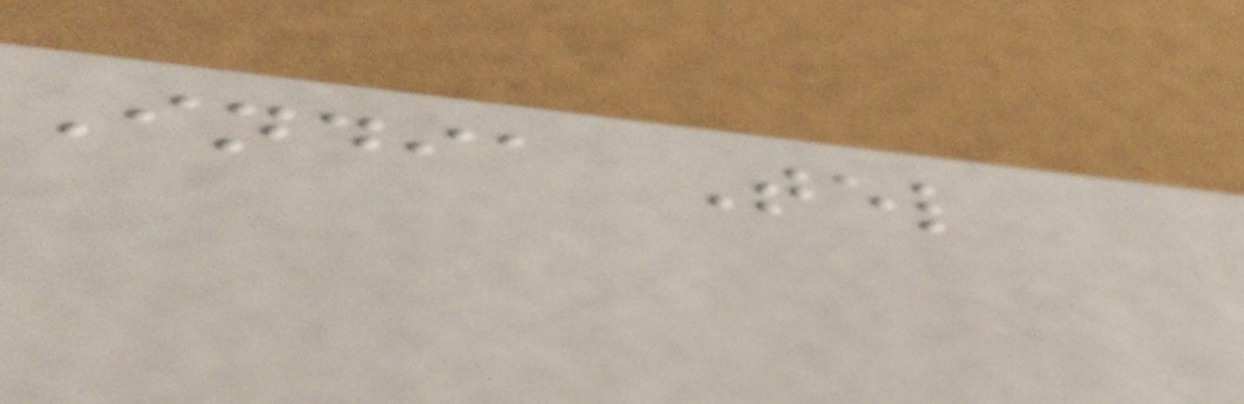India Tel
